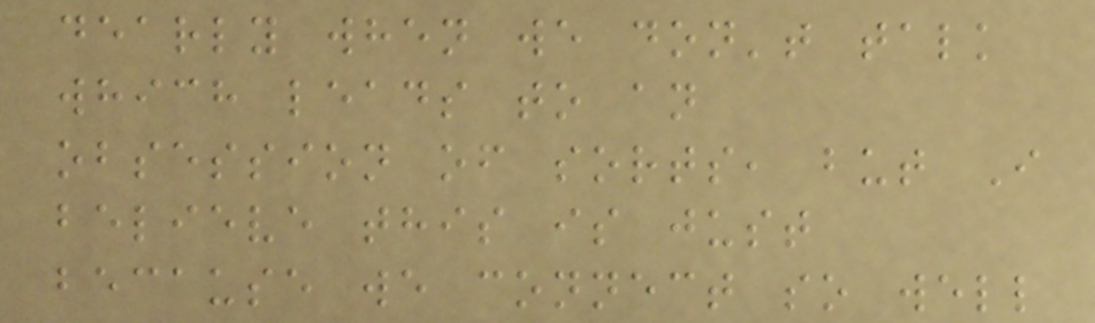dearly when we don't talk
which leads to an
obsession of sorts, but I
believe this is just
because we connect so well
